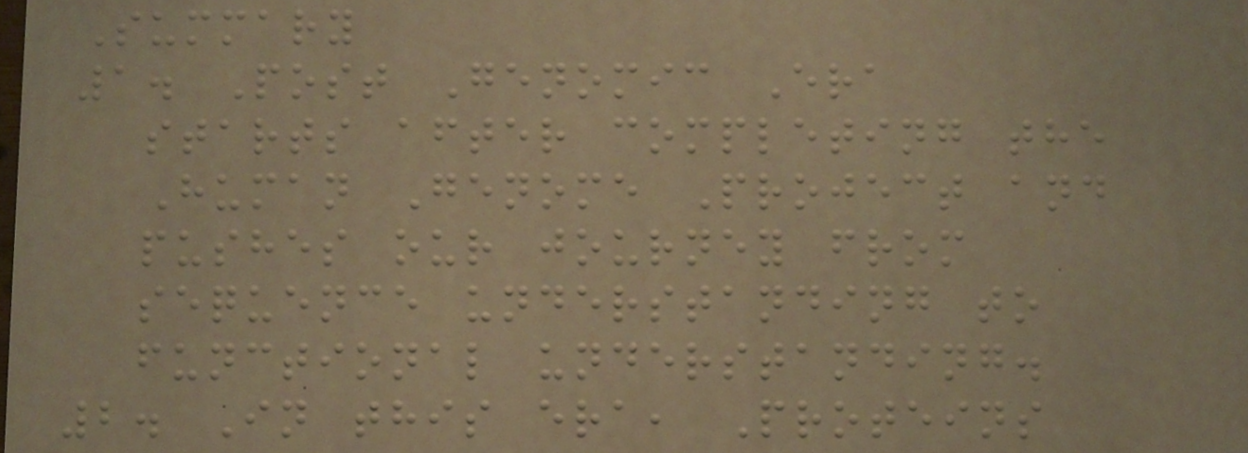Summary
1. Post Genomic Era
starts after completing the
Human Genome Project and
pushes our journey from
sequence understanding to
functional understanding.
2. In this era, Proteins
